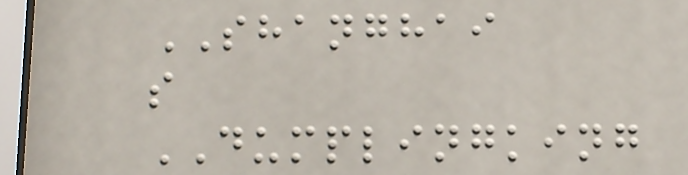SHANGHAI
s
DUMPLINGKING
